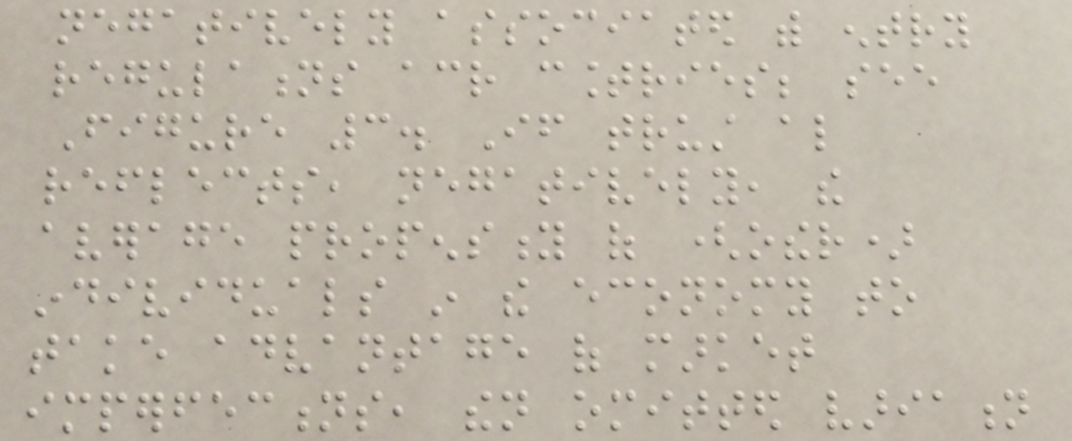negatively associated with entry
regulations across countries; see
Figure 3. If trust also
reflects, negatively, the
average propensity of (other)
individuals in the economy to
take advantage of market
imperfections, then omitted variation
